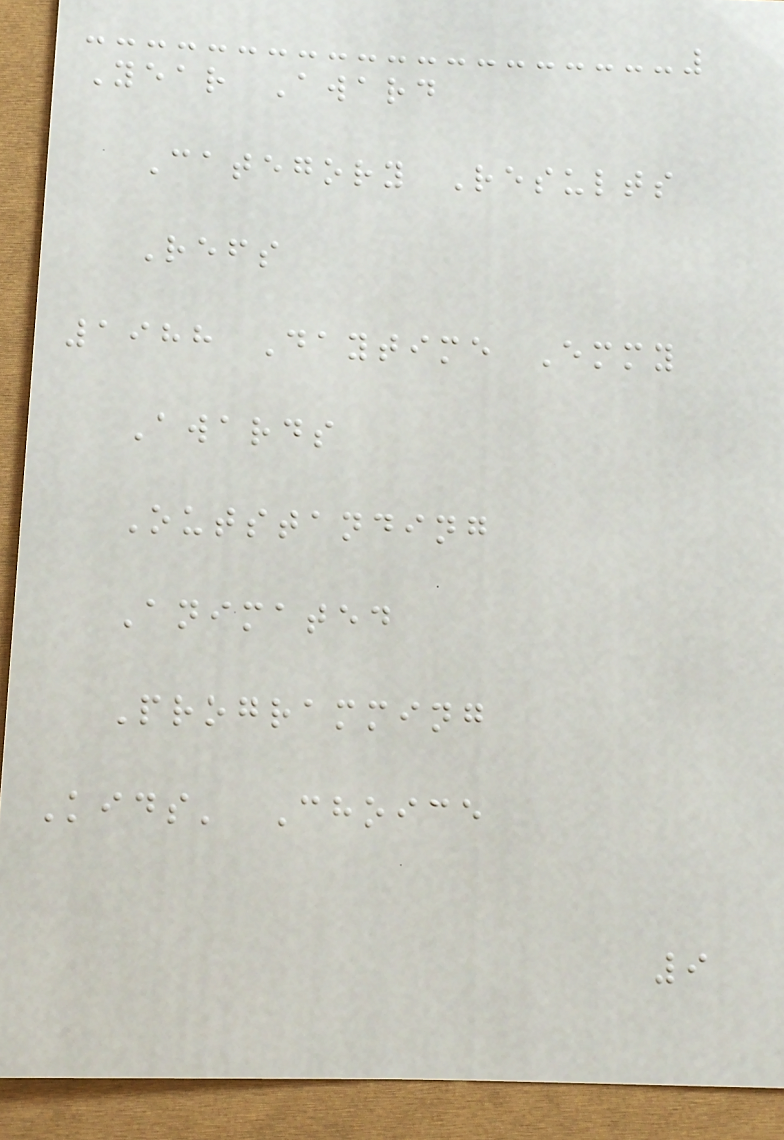Year Award
Category Results
Refs
1988 Daytime Emmy
Awards
Outstanding
Animated
Programming
Kids' Choice
9
